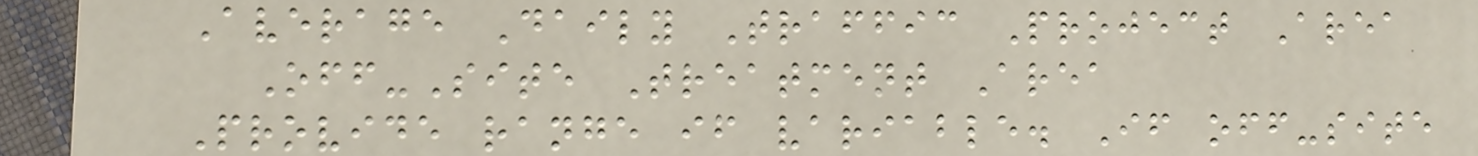Average Daily Traffic Project Area
Off-Site Treatment Area
Provide range if variable. If off-site
